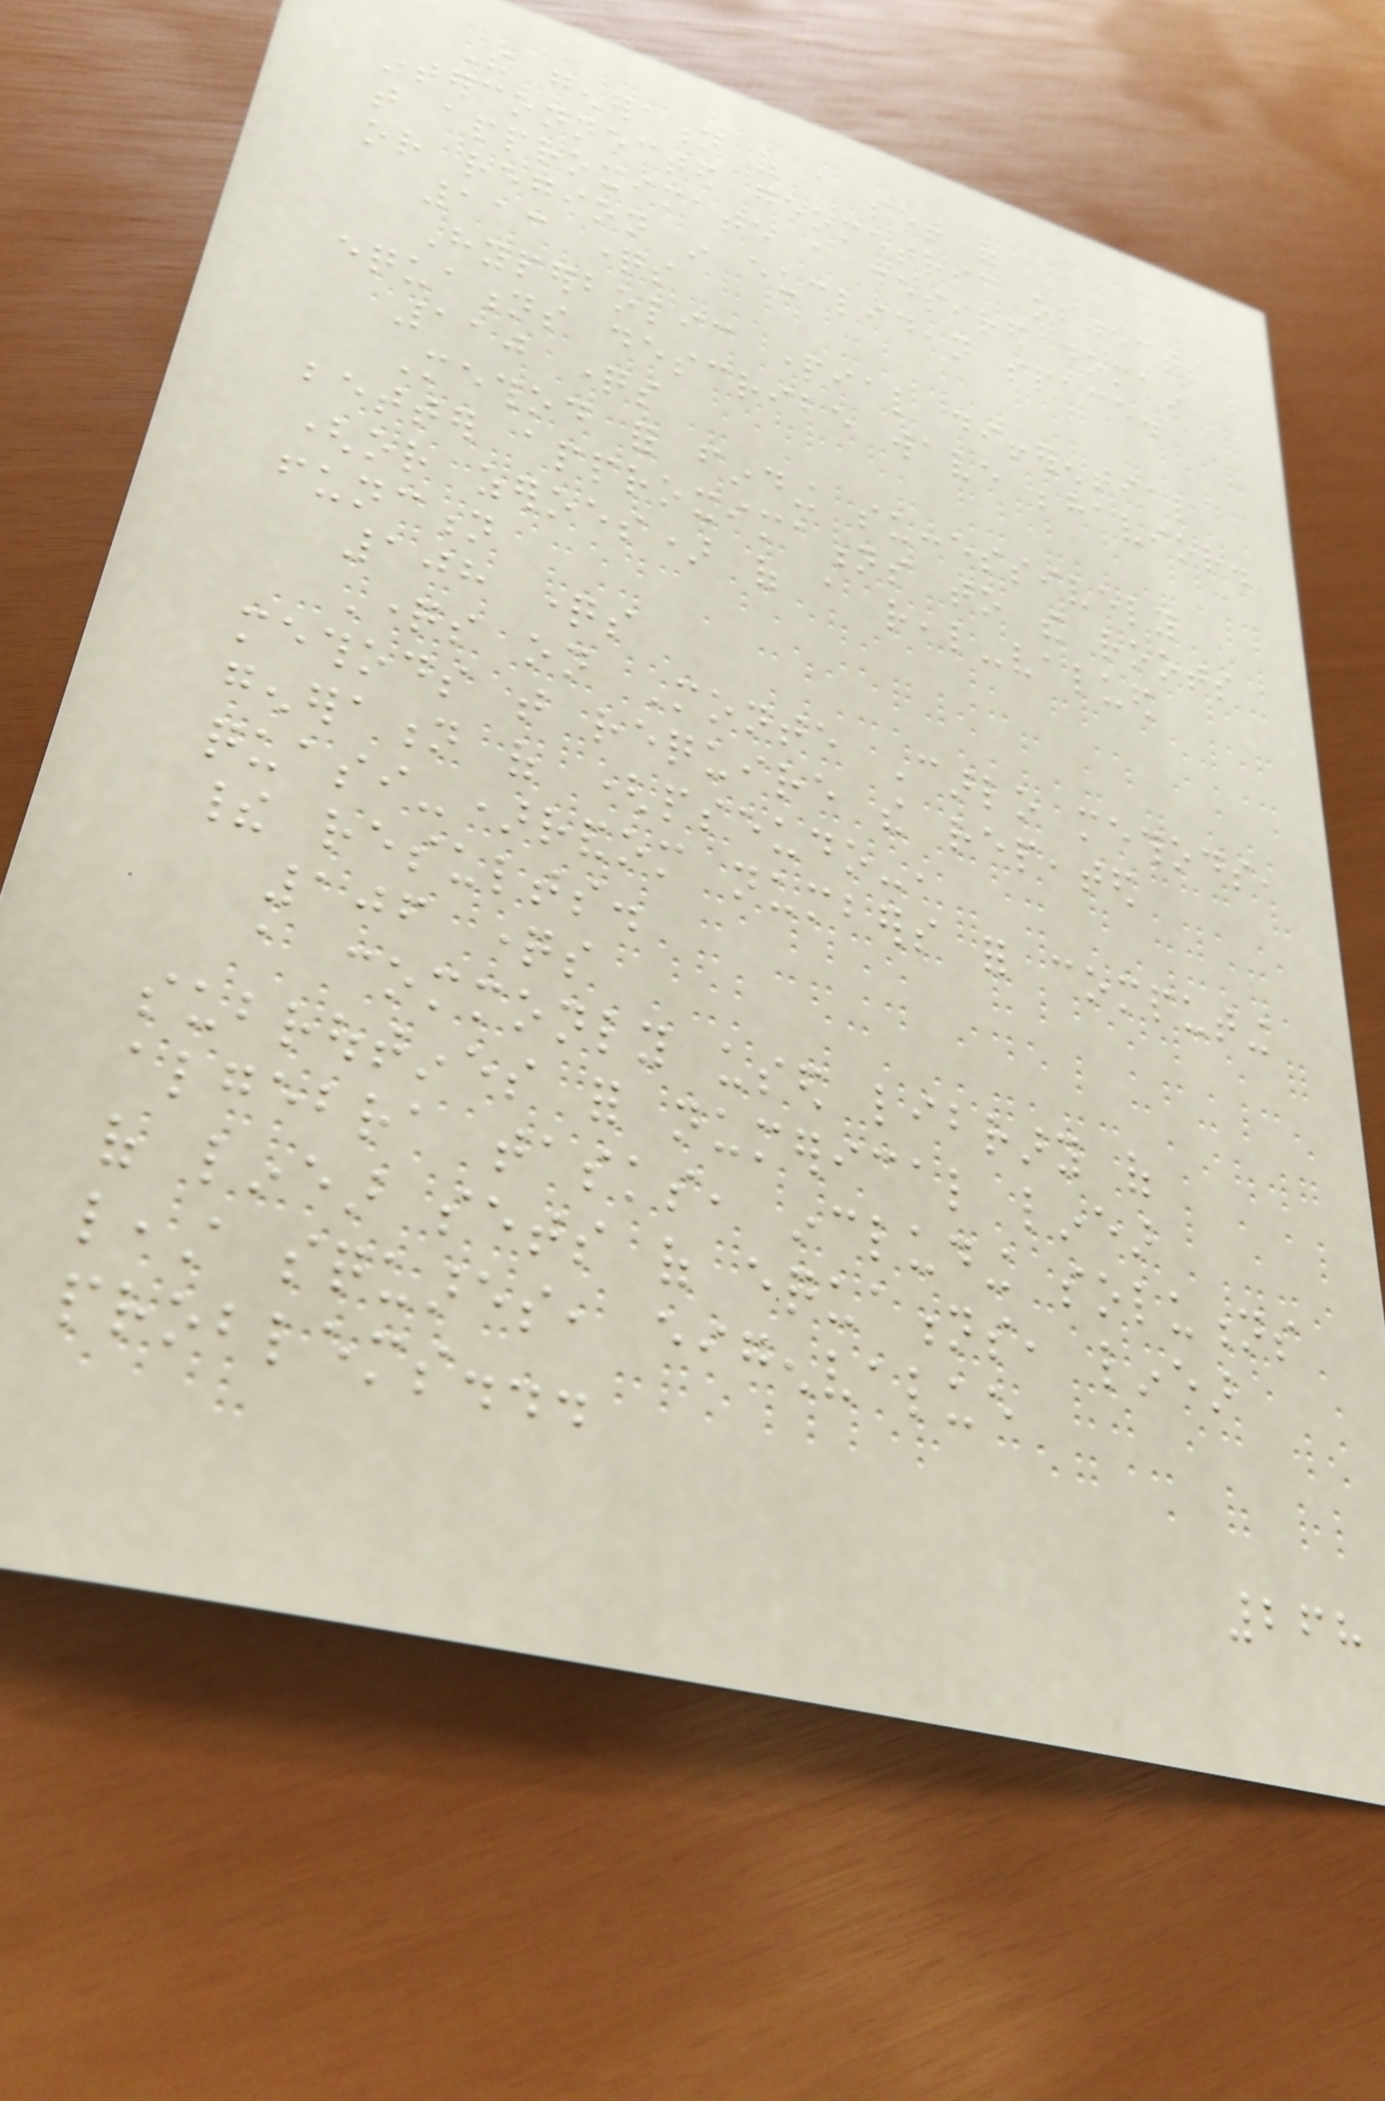The generation of a set of
interconnected geometric objects
that approximate a desired domain
or region in euclidean space.
113 questions
Hyperbolic partial differential
equations describe wave behavior.
110 questions
Method for finding successively
better approximations to the roots
(or zeroes) of a real-valued
function
108 questions
Questions on Monte Carlo methods,
methods that require the repeated
generation of (pseudo-,
quasi-)random numbers for computing
their results.
106 questions
a commonly used library of
subroutines for numerical linear
algebra tasks, including solutions
of linear sets of equations, linear
least squares, eigenvalue
problems...
268
